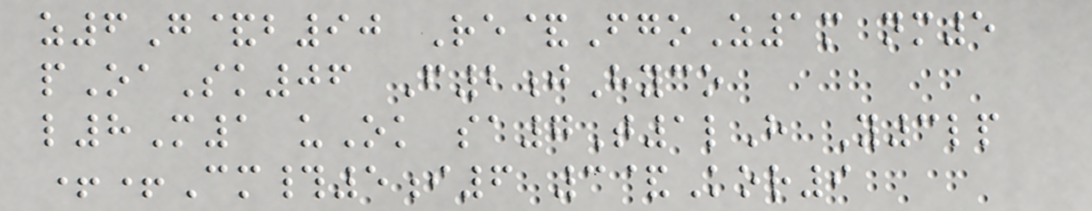z6G&b90 Re&FgoZ1m nm5
pOaSk06 F2jHyco
l8M1 uOk sa7T1lH Y3lp
++Cm#5i6 3&Kor9
